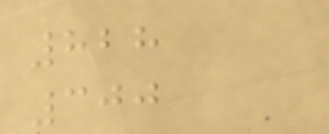828
300
